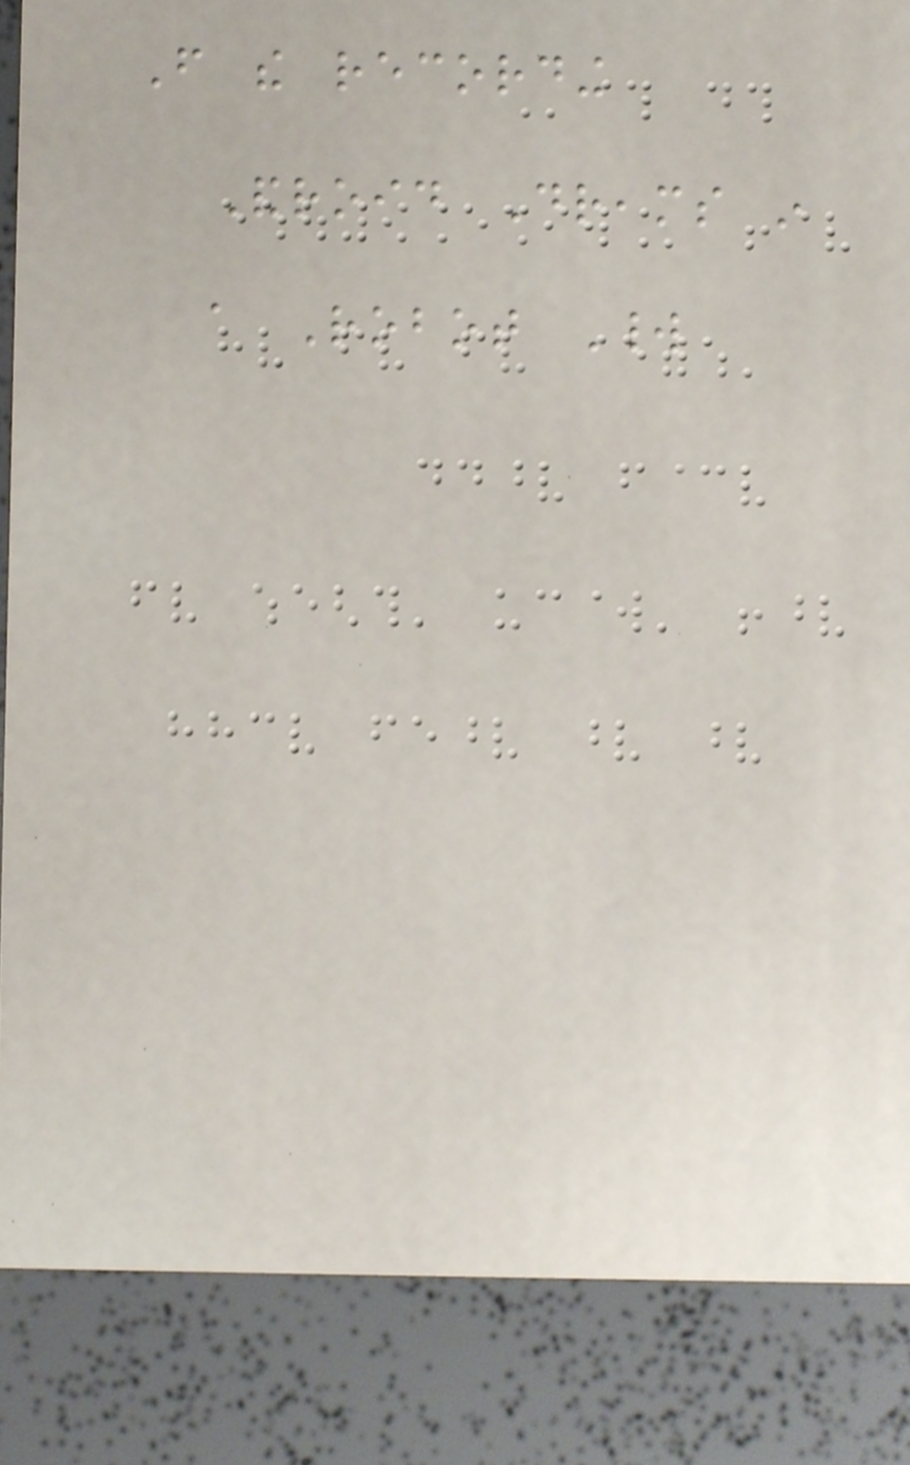From the recording
Android Dreams in
a Robot World
